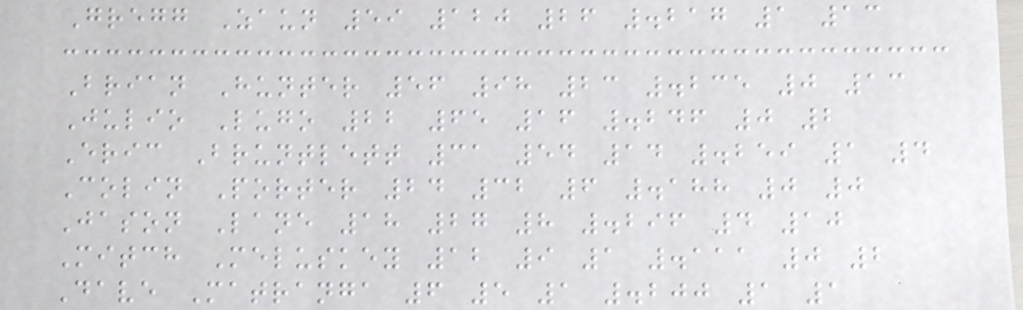Gregg Zaun 59 120 26 .217 1 13
Brian Hunter 56 98 23 .235 0 13
Julio Lugo 22 65 16 .246 0 2
Eric Bruntlett 31 54 14 .259 1 4
Colin Porter 24 32 6 .188 0 0
Jason Lane 18 27 8 .296 4 10
Mitch Meluskey 12 9 1 .111 0 2
Dave Matranga 6 5 1 .200 1 1
